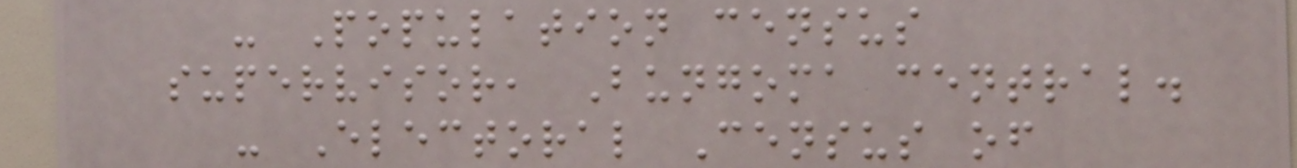- Population census
supervisor, Bungoma central.
- Electoral Census of
